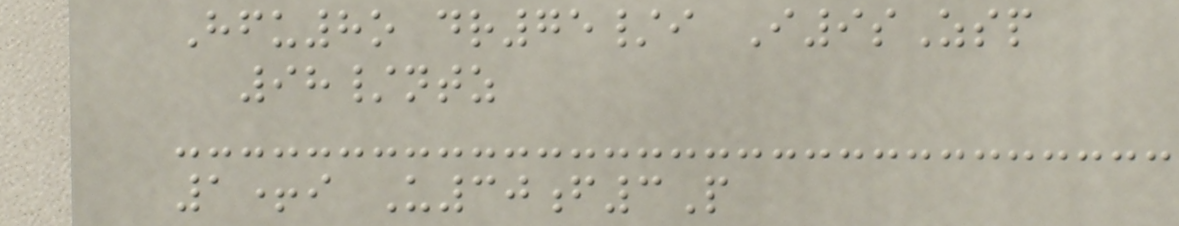Hfu8o dr75/i I9sZsp
98/ntz
1+i U30f3P
